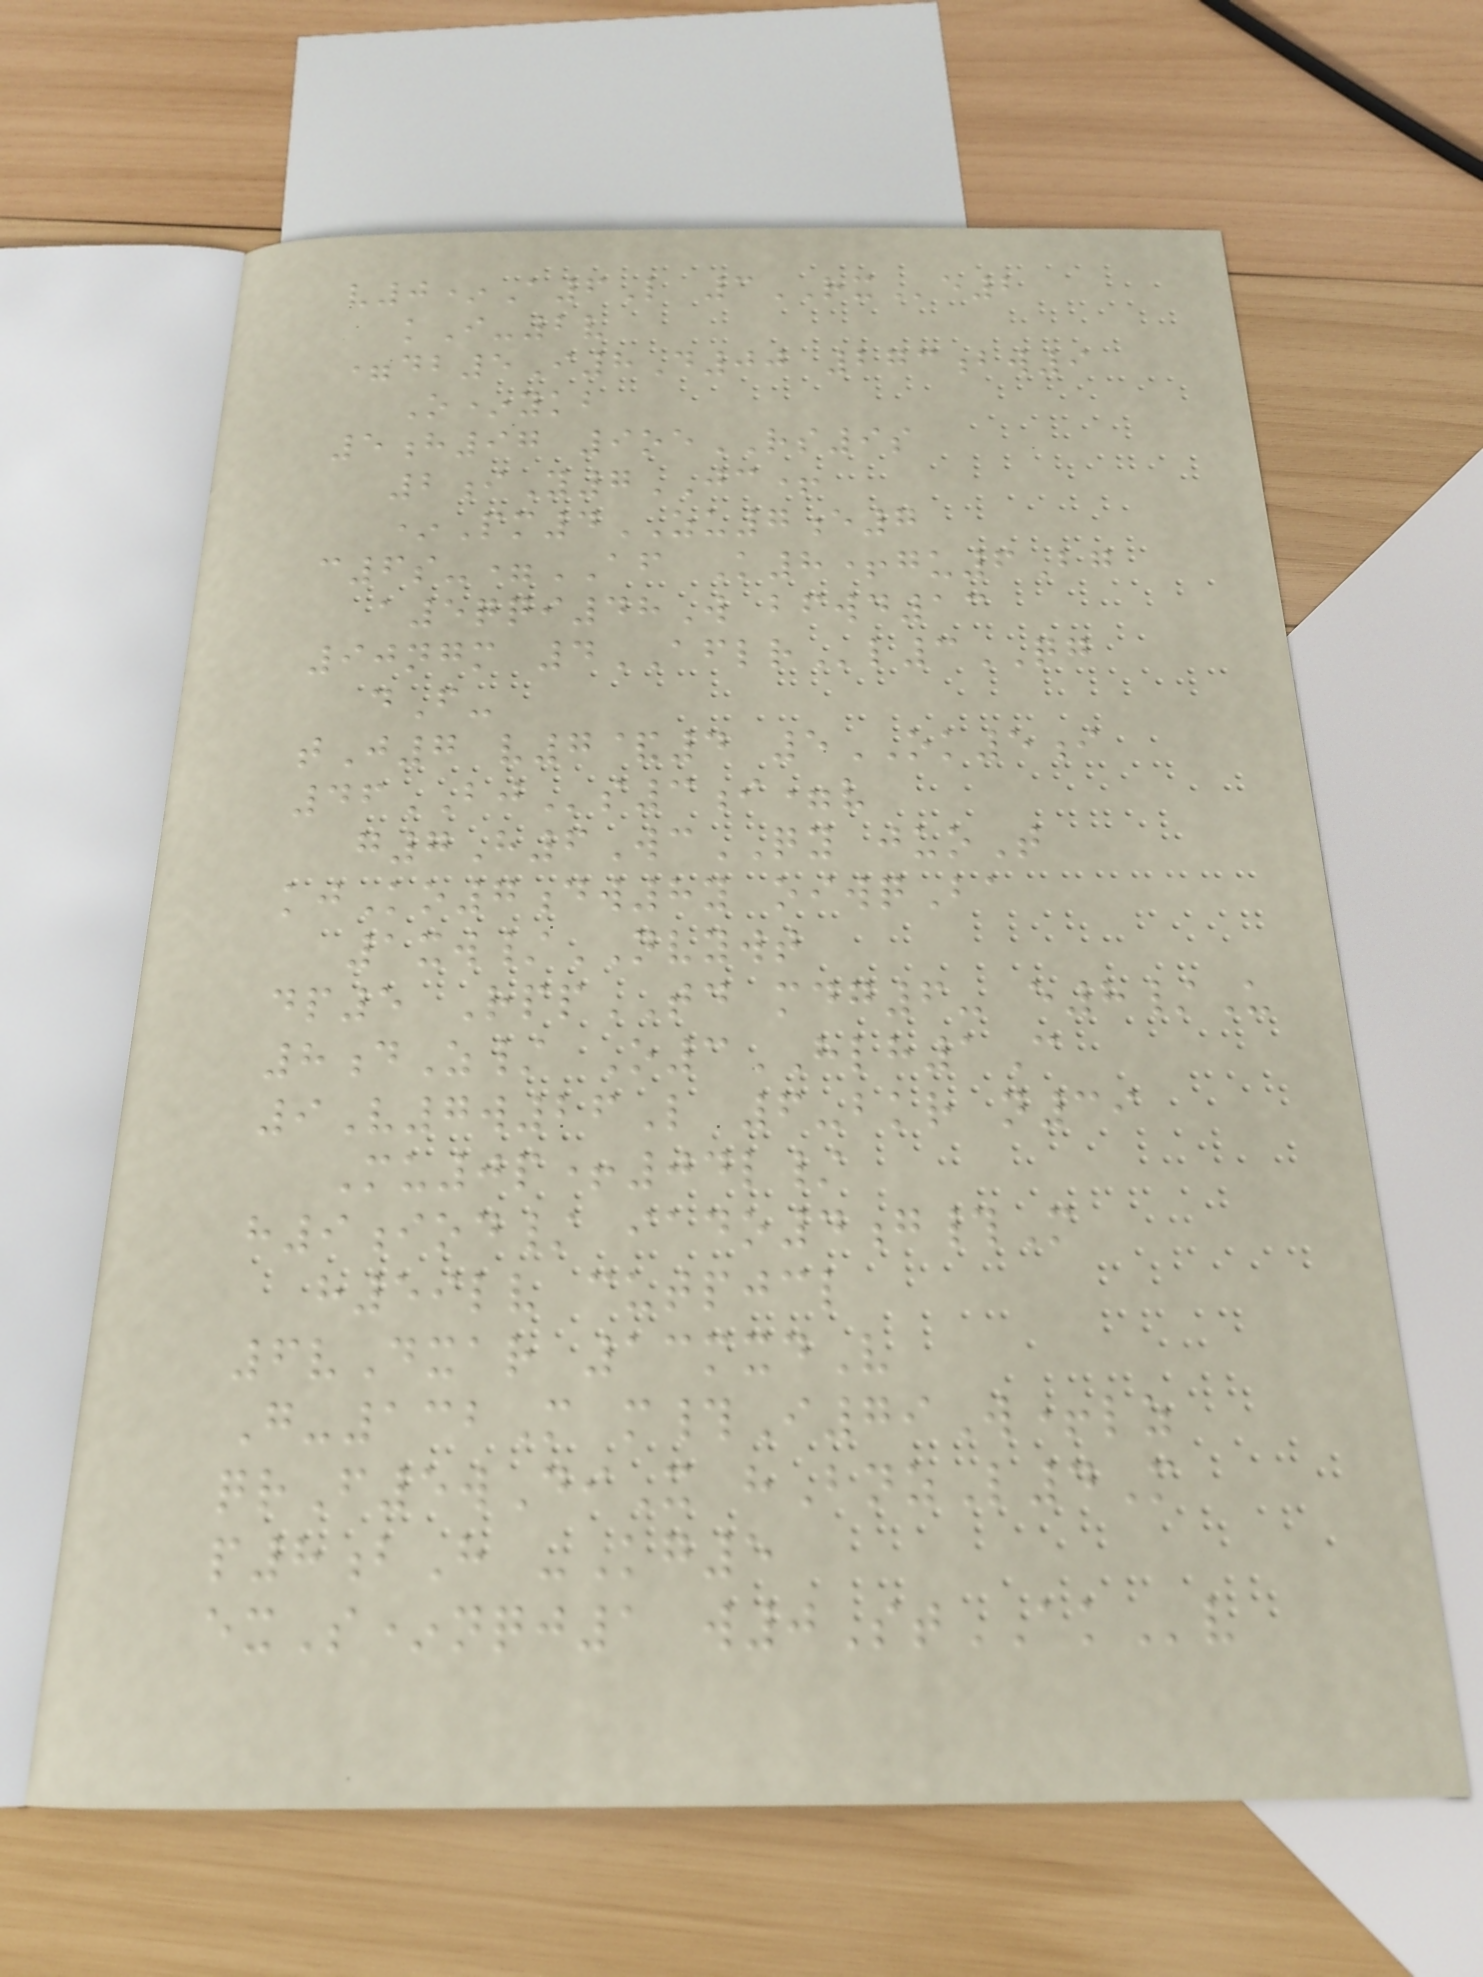v0*A6L 3RXe2
kI-2v
=db5I8D00 273bw9
O*ykb
5h97 9oeRS9s
2iY7JC+
*Pm4ZU7e7
c6s-=AF K8+gu6Bg
a5qqi48W bfwd13
90ngm 4AFLRl3QG
dF-
tJ7 v7&4 5OK5i
46BJs3i=v
g7H6WcQY juoT
kjKo7dw8y oiwqBa
1xw/NVYWT
dp5 RppTD mdg6- e8/U
8dZ/ O3HLH1C
9V7w26L 6-bkr n39
Mu0p+04l/
h9iod/ iado4g#M
h59lv cutpjcl
6vDxar 13mxdV
G-132M m#I79W+lz
qrF5wDiX hBnzL4M
p8bH -Kg5
exS*nqj1 w0StAKv
